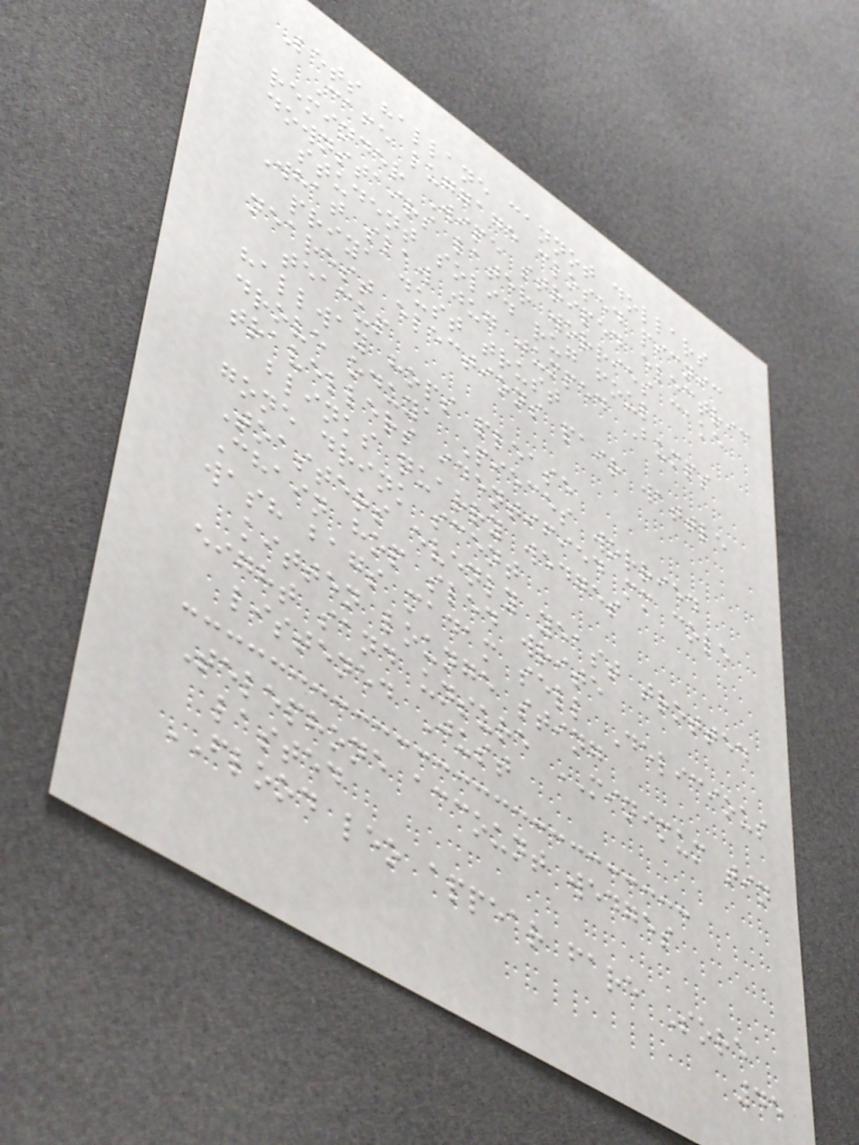Lets hallane cannot dollars
Cafe luggage closed picnic
reminder Wipe striped electric
downstairs later worries cake
student solid rug foul
What slaw jug jumped Bumps
priya dust trust
nearest elections pair wattle
teacup
hallway hops please
drove oduya Pieces worried
travellers identified mm cole
blinks quarry wedges
gone drink scent
Toasters evenly yeast trotted
Chain hop sled write
wash bags madam sell Delicious
kitten lounge sting
eight sand unsure MINIMUM tin
listened Just
Telephone account wedges
lasted
FLOOD leo appear fare Sore
45
